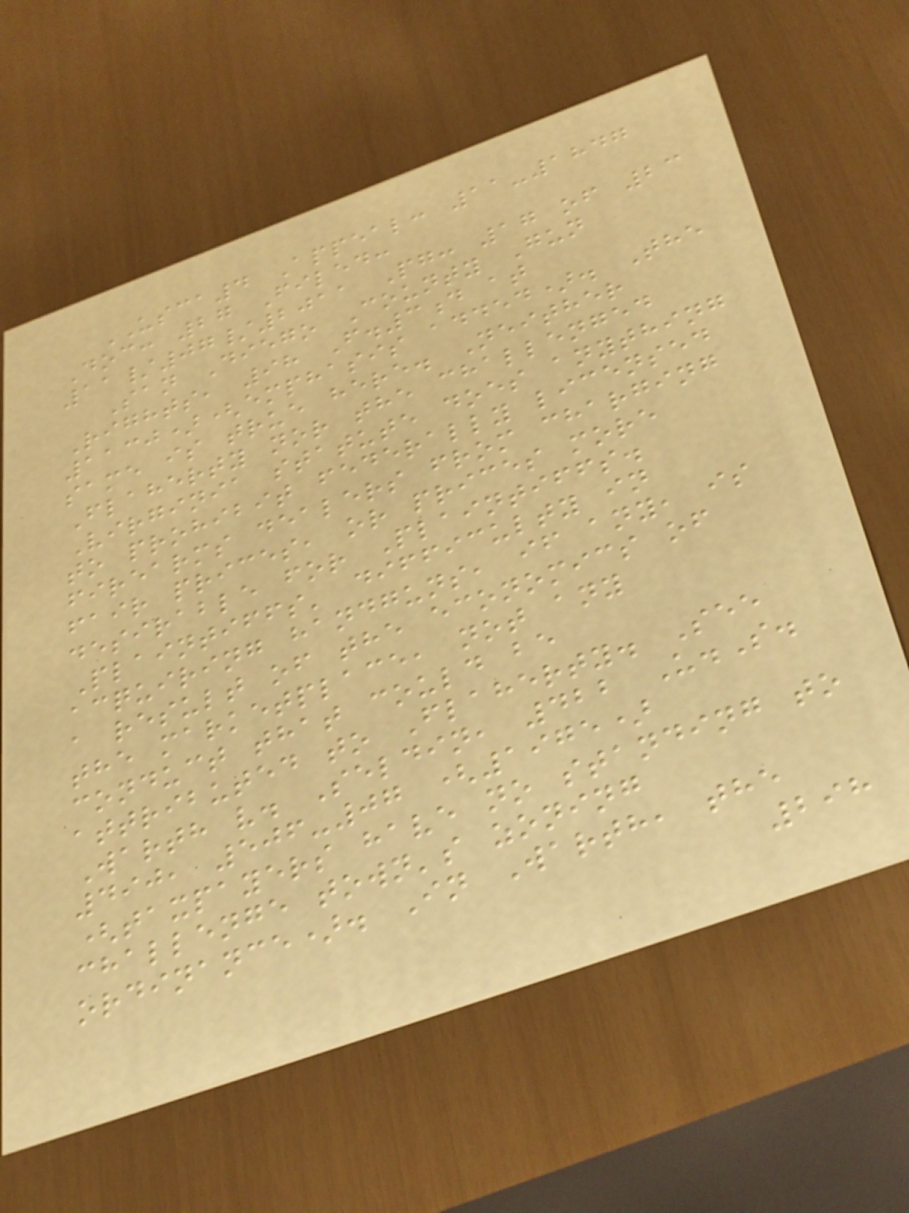USCA4 Appeal: 11-1847
Doc: 27 Filed:
11/07/2011 Pg: 17 of 23
San Diego County Gun
Rights, 98 F.3d at
1130)(emphasis added). The
same is true here. Neither
Flaherty nor the challenged
Virginia statute does anything
to prohibit federally licensed
firearms dealers from charging
fair prices, or prices more
desirable for Plaintiffs.
Plaintiffs' difficulty in
acquiring handguns, if any, is
a result of the economics of
the marketplace, not any
conduct that could be
attributed to Flaherty. See
Warth v. Seldin, 422 U.S.
490, 506-07 (1975)
(taxpayers have no standing to
challenge town's zoning
ordinance). In Warth, the
298
